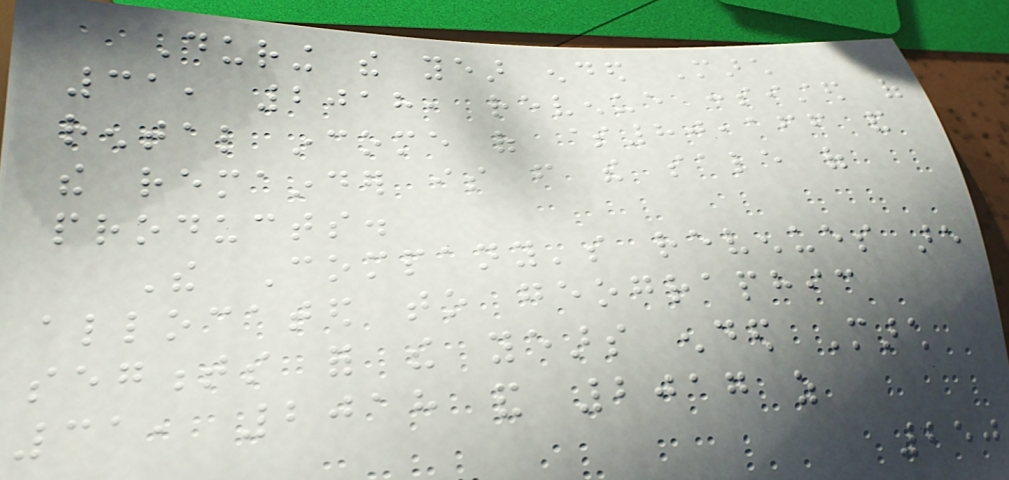During the year ended March
31, 2018, revenue consisted of
rental income of $80,166 and
the remainder is from the sale of
products.
The Company's revenues are
allocated to geographic
segments for the years ended March
31, 2018 and 2017 as
250
